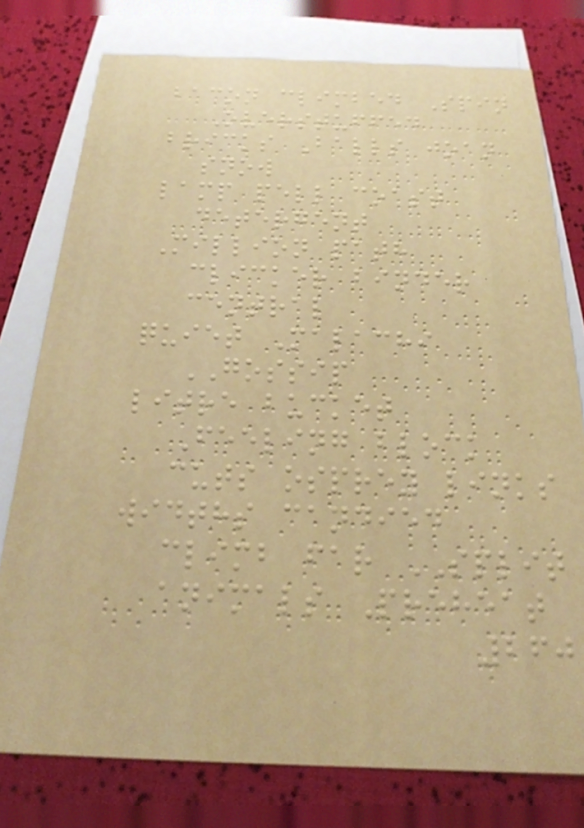bacon climbed Spin
Overstuffed
bricks Balls joan
snow
lamp pell coast
detergent
Million path
clicker binder
central
quiet Malachi
GOSSIP
litre bucket
Feeling block
cuts osprey links
widths candied
climb far SPLIT
animals Preheat
260
